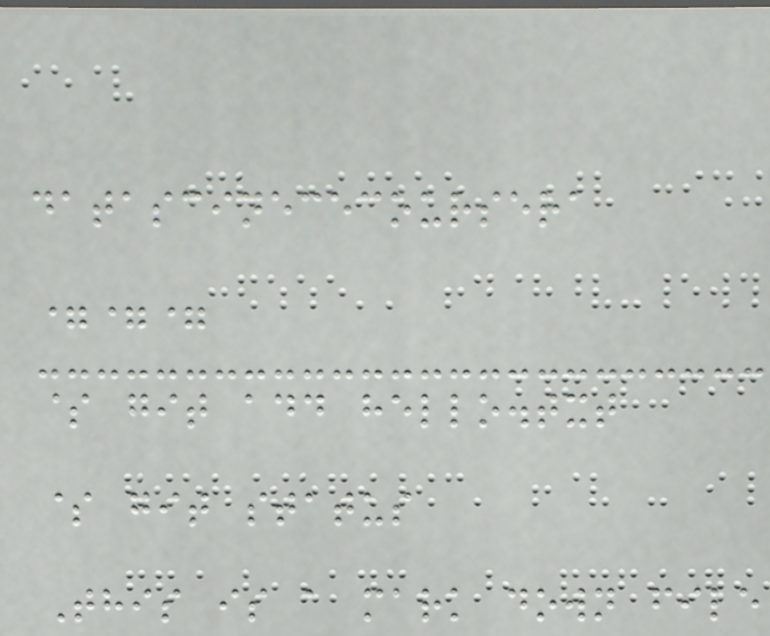datascinececoursera
===
$ git add hello.txt
$ git status
This is a mark down file
